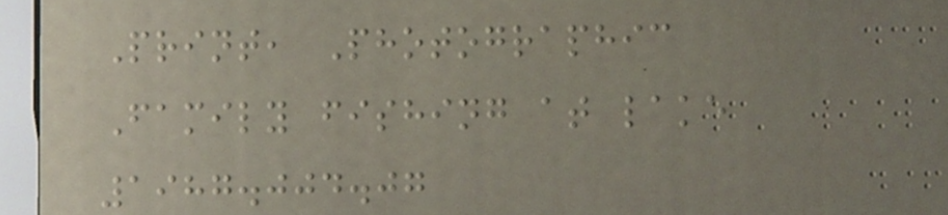Print, Photographic
Family fishing at lake
1987.004.07
